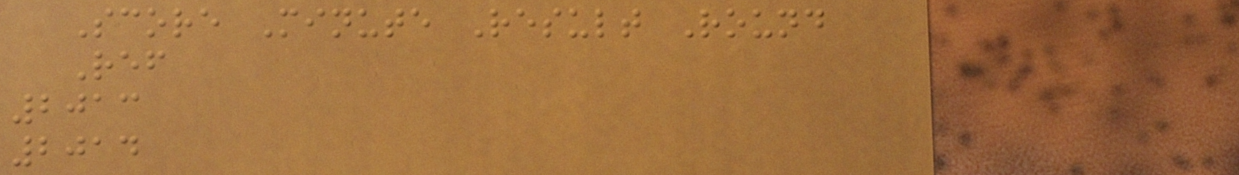Score Minute Result Round
Ref
2013
2014
